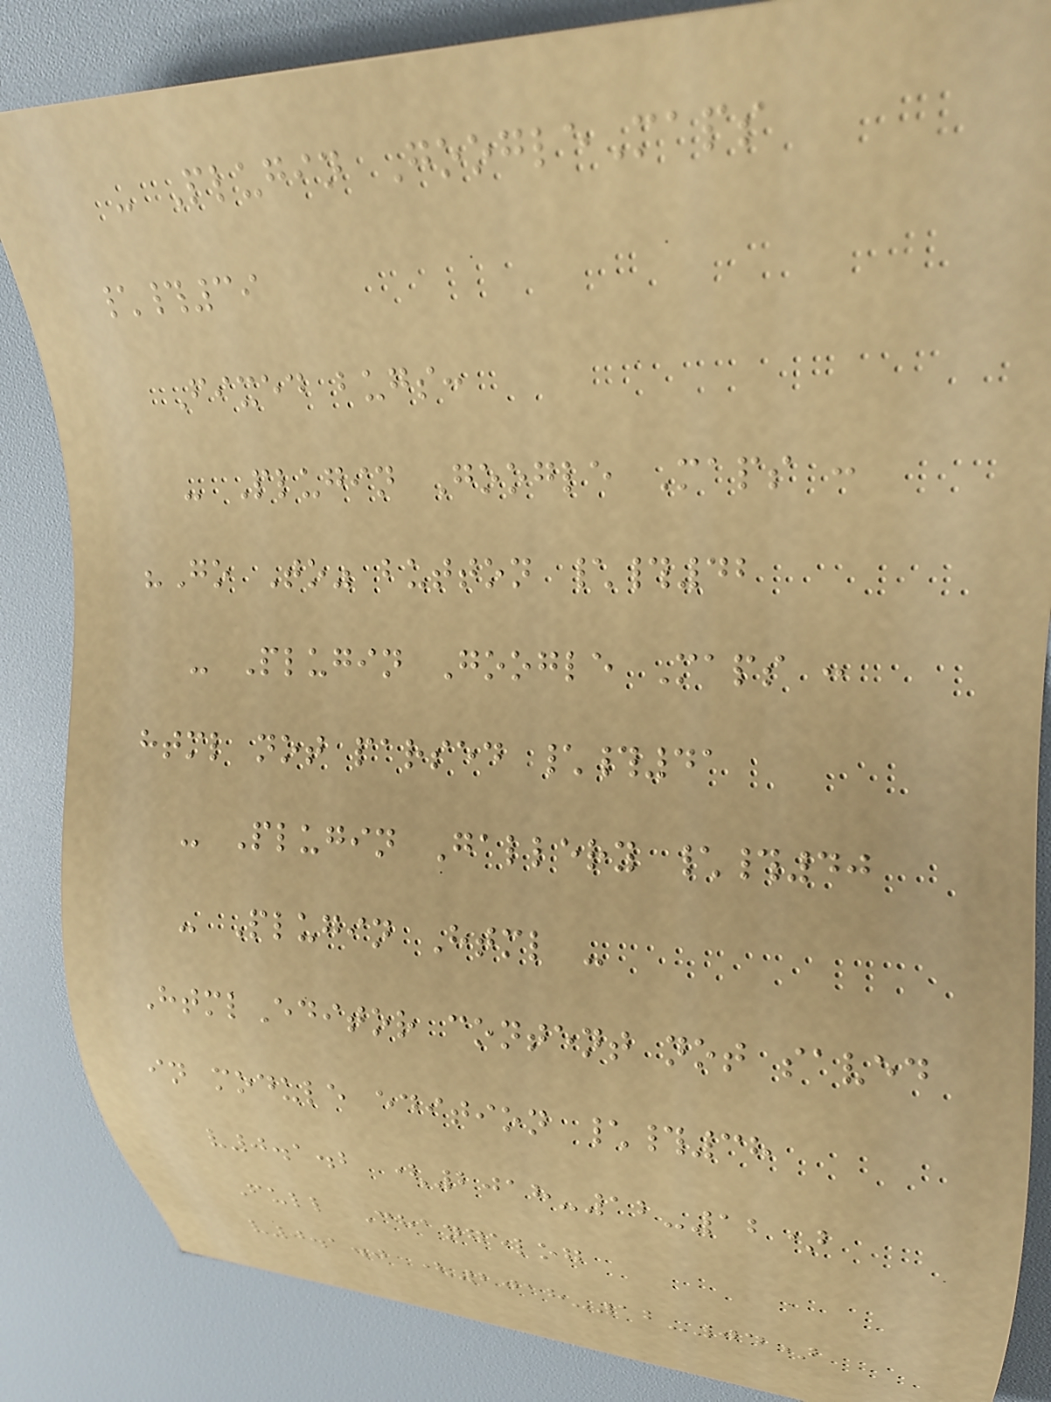- Plugin GoogleMaps
\#39
Fixed bugs:
- Plugin Google Maps :
"Go To" button \#42
- Plugin Google Maps :
html not parsed \#41
- Plugin Gallery \#40
- Plugin Html -
HtmlEditor content not saved
in module edition \#38
v0.1.2 (2018-12-12)
Full Changelog
v0.1.0 (2018-12-04)
